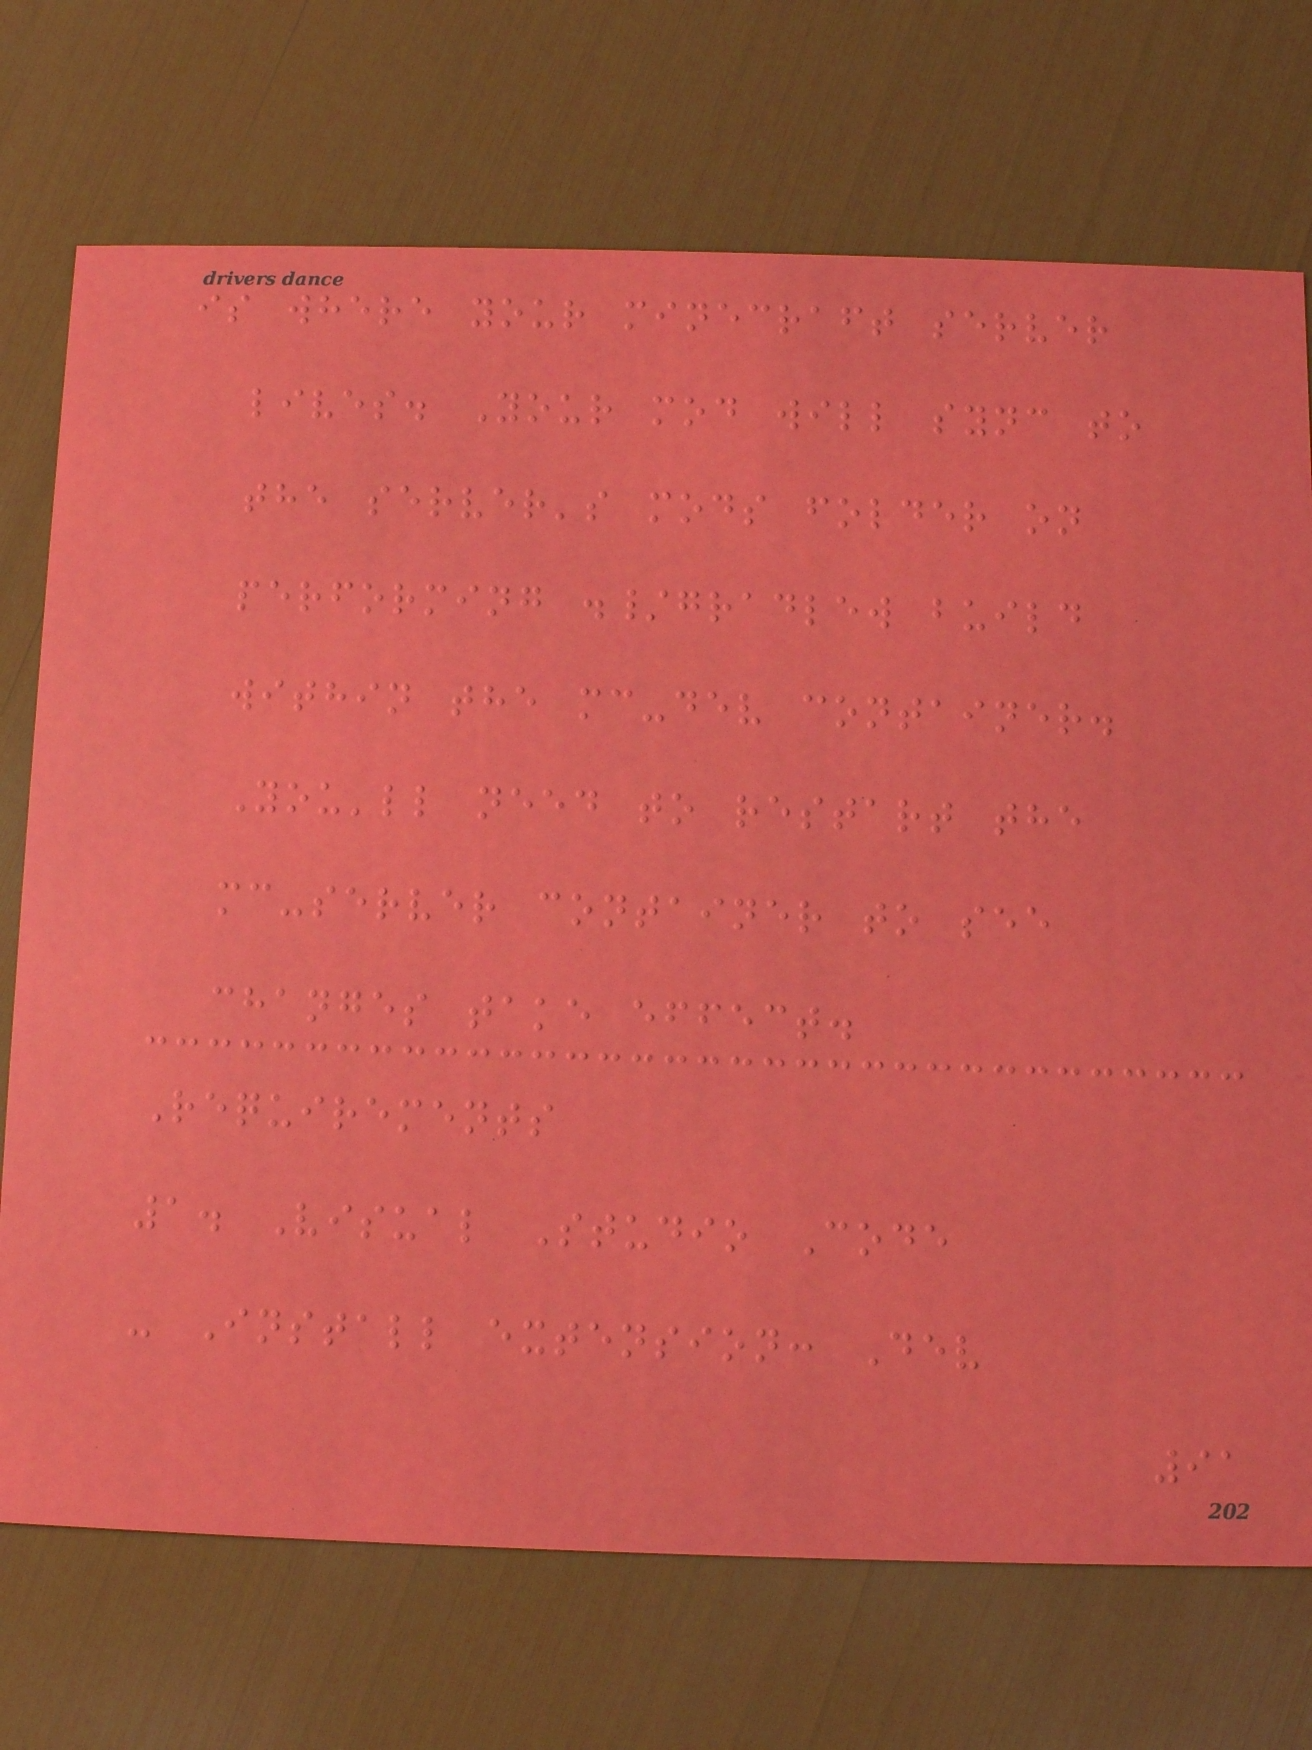is where your minecraft server
lives. Your mod will sync to
the server's mods folder on
performing ./gradlew build
within the mc-dev container.
You'll need to restart the
mc-server container to see
changes take effect.
Requirements
1. Visual Studio Code
- Install extension: Dev
91
